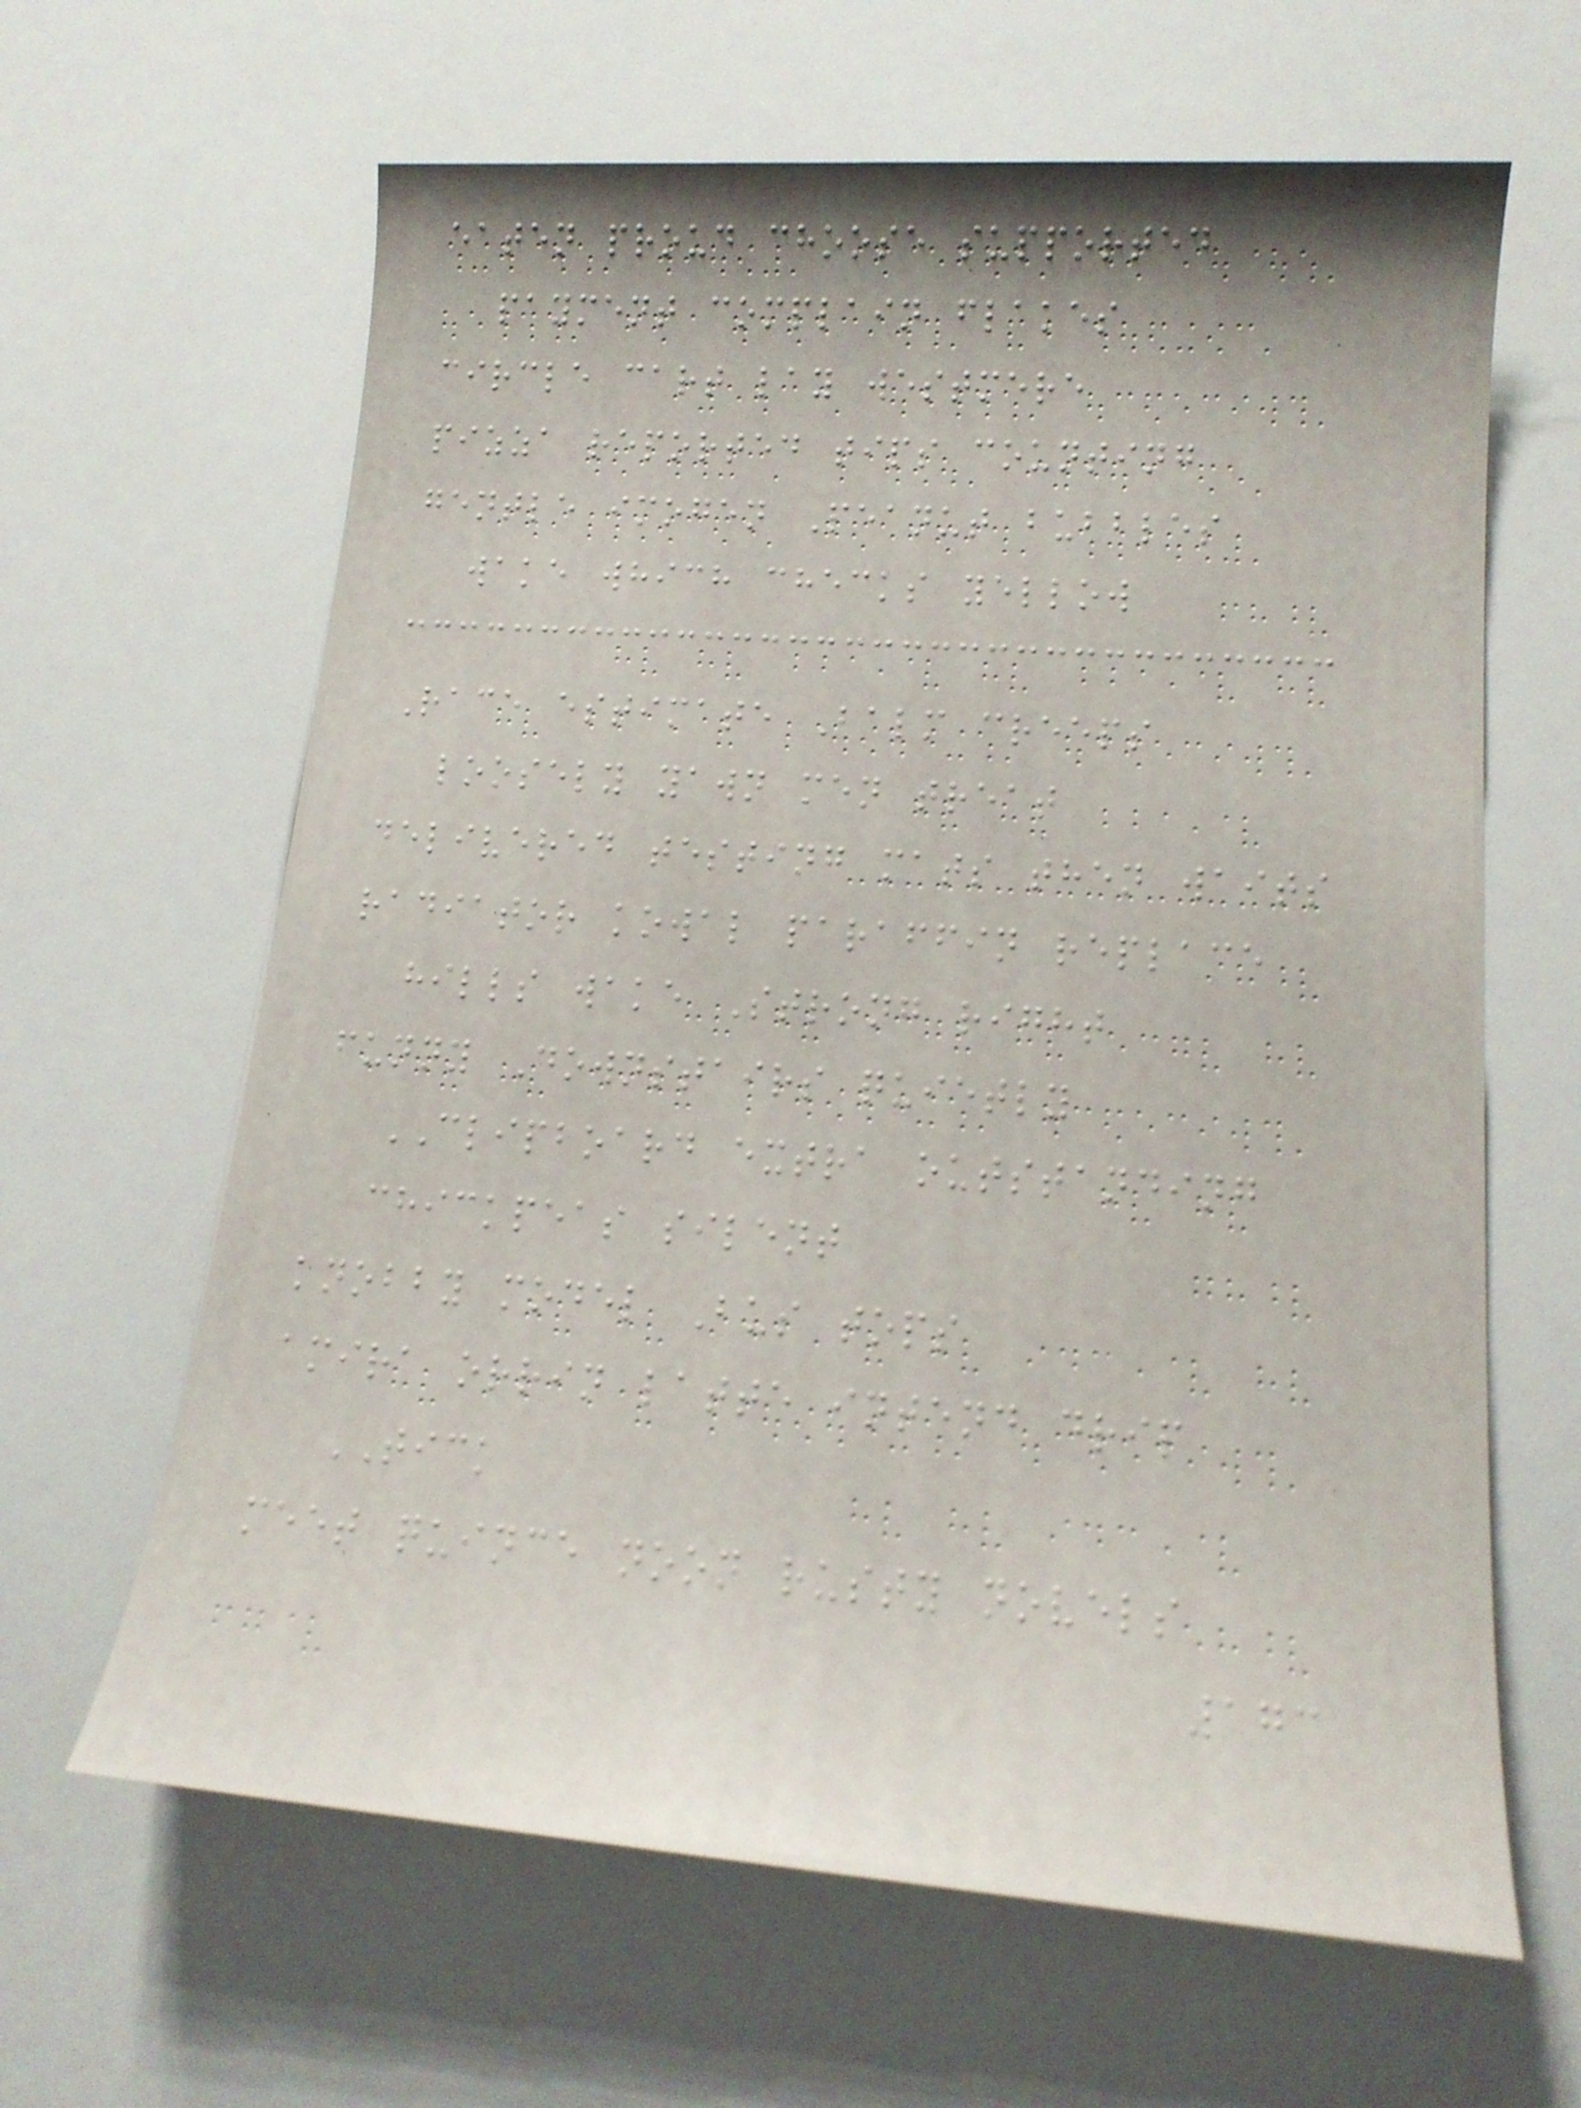eaten proud choose supported
payment complain flakes
circle cart lay westmere
pizza reported tips counting
gentle imogen Peanut bubbles
wake which checks yellow
Race estimate Balm creeps
loosely yawn men treat
delivered testing mats then waits
radiator kowal paraffin replace
hills wake Strong right
funny Downstairs quietly
CLIPBOARD extra outstanding
chickpeas silent
knobby model Bus tops
amira orrin latte intend drip
TICK
meet quince noon rusty novels
173
